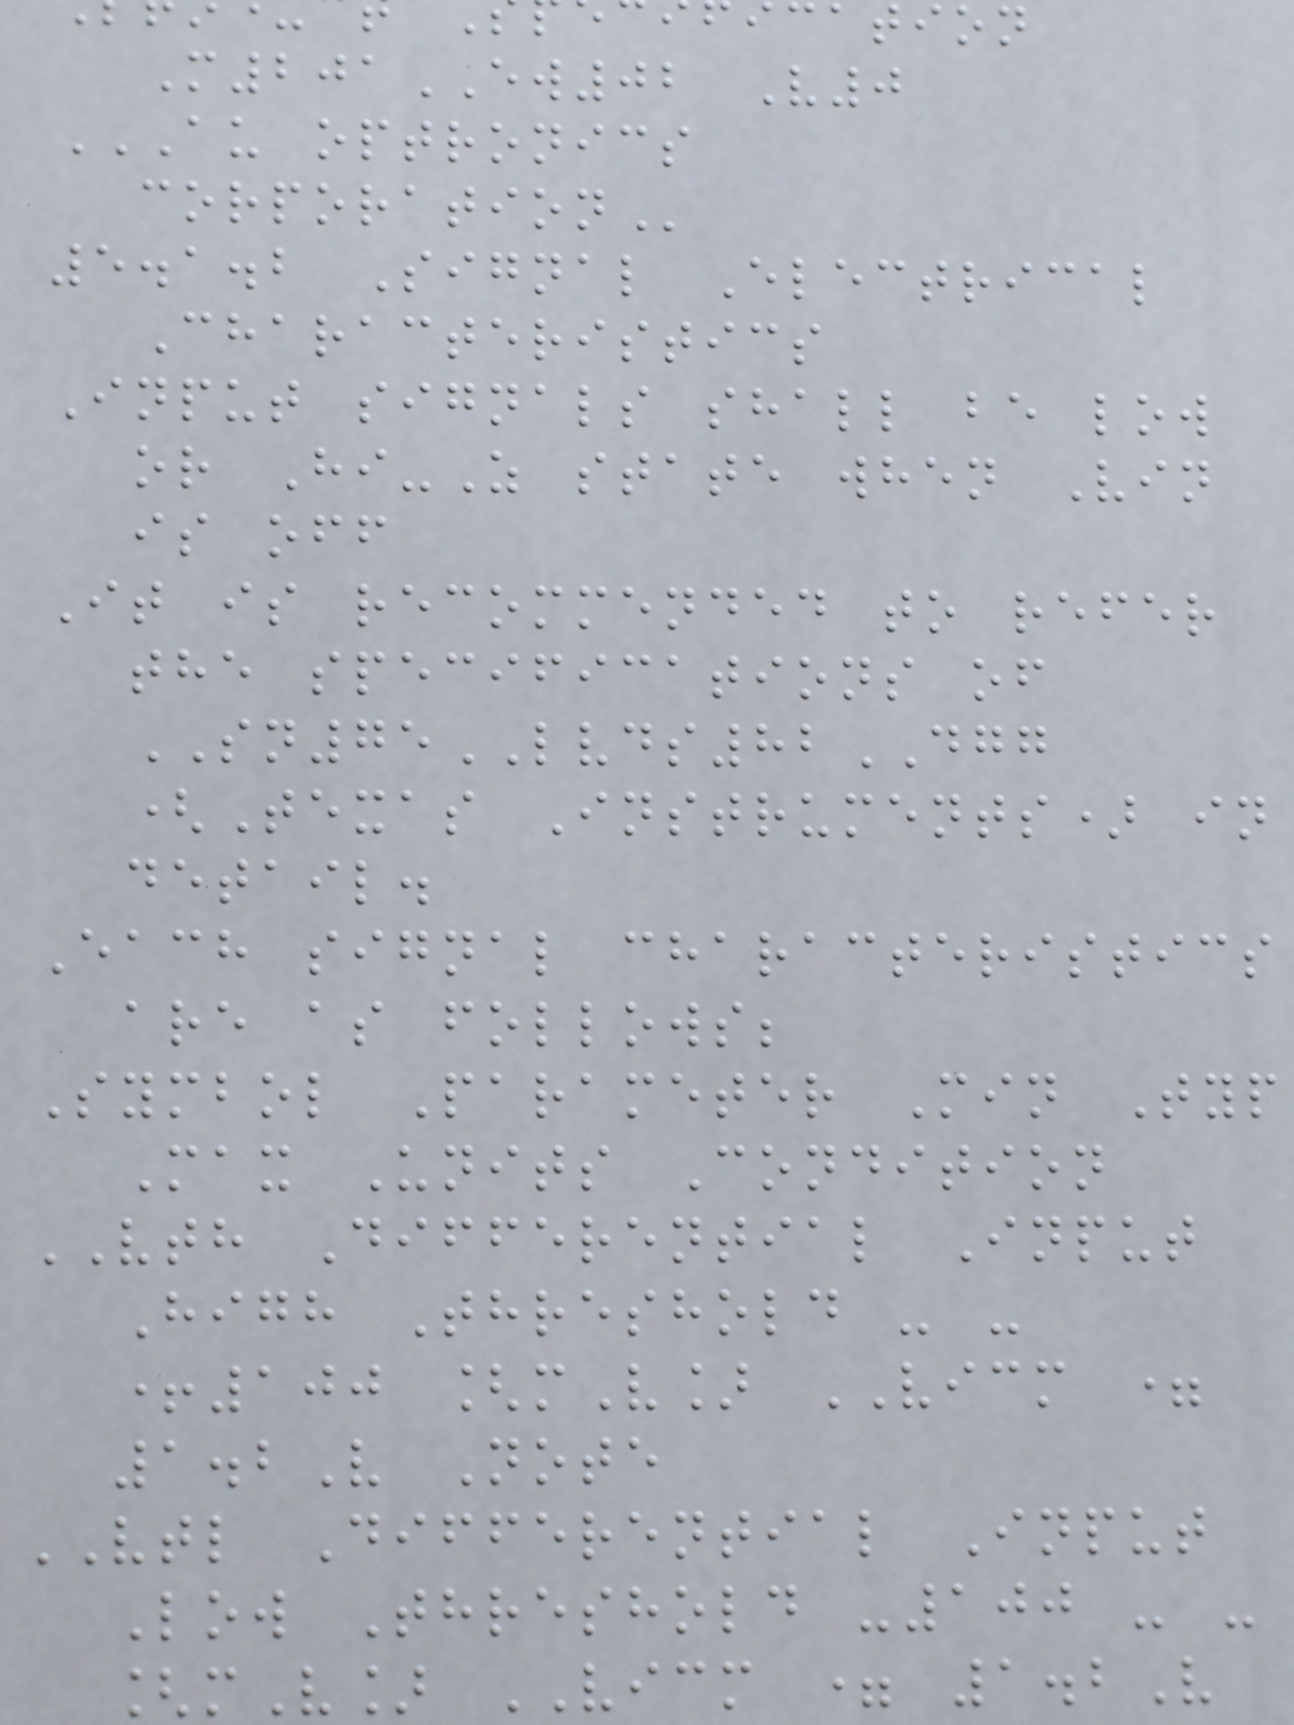cation
M201EW02 V0
AU OPTRONICS
5.1.2 Signal Electrical
Characteristics
Input signals shall be low
or Hi-Z state when Vin
is off
It is recommended to refer
the specifications of
SN75LVDS82DGG
(Texas Instruments) in
detail.
Each signal characteristics
are as follows;
Symbol Parameter Min Typ
Max Units Condition
VTH Differential Input
High Threshold - -
+100 [mV] VICM =
1.2V Note
VTL Differential Input
Low Threshold -100 - -
[mV] VICM = 1.2V
